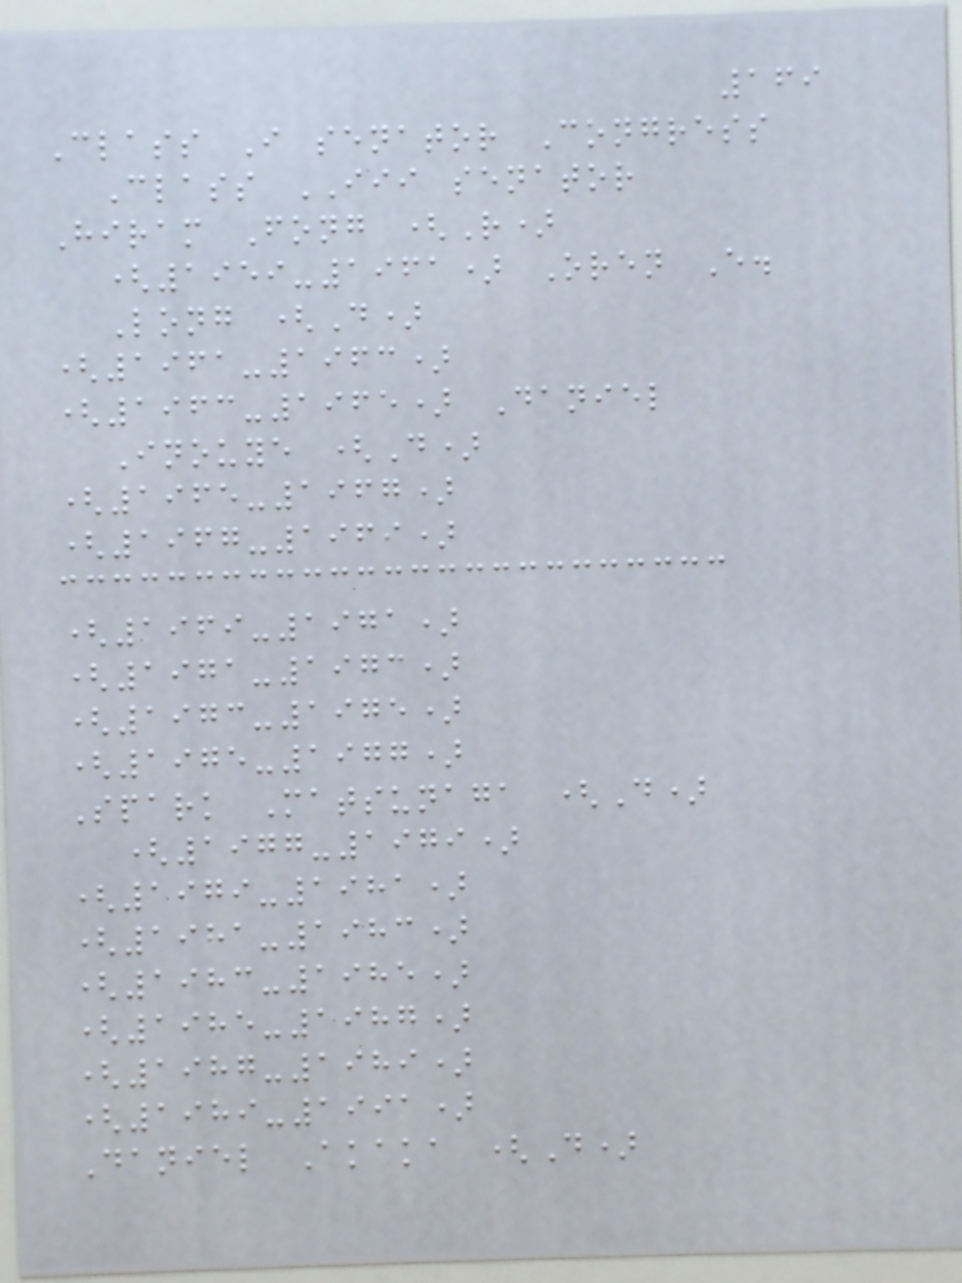169
Class I senator Congress
Class III senator
Hiram Fong (R)
(1959-1961) Oren E.
Long (D)
(1961-1963)
(1963-1965) Daniel
Inouye (D)
(1965-1967)
(1967-1969)
(1969-1971)
(1971-1973)
(1973-1975)
(1975-1977)
Spark Matsunaga (D)
(1977-1979)
(1979-1981)
(1981-1983)
(1983-1985)
(1985-1987)
(1987-1989)
(1989-1991)
Daniel Akaka (D)
